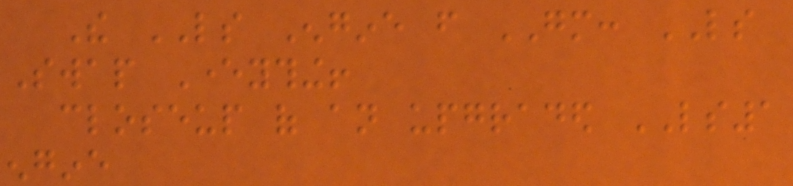The LS Engine from GM: LS
Swap Everything!
closeup of an upgraded LS1
engine
